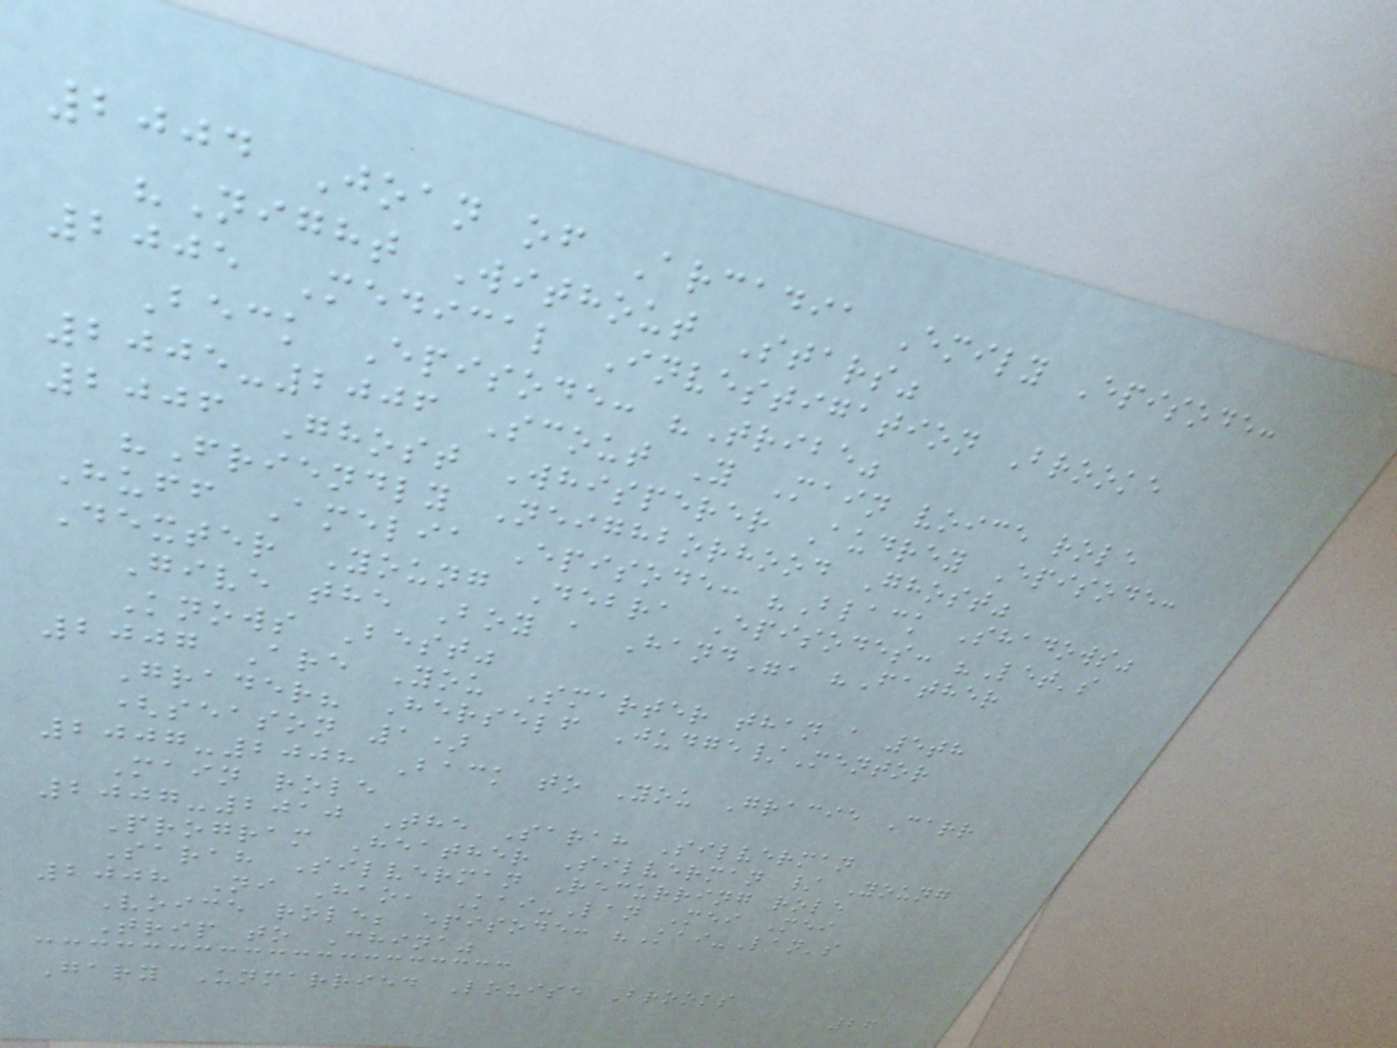2004 Joan of Arcadia Emily Episode:
"Night Without Stars"
2005 Medical Investigation Brooke
Beck Episode: "Tribe"
2005-2006 Scout Y Main voice role
2006 Ghost Whisperer Audrey Episode:
"Friendly Neighborhood Ghost"
Huff Amelia Episode: "Black Shadows"
Dexter Young Debra Episodes: "Let's
Give the Boy a Hand", "Father
Knows Best"
2007 Are You Smarter than a 5th
Grader? Herself Judge/Mentor
(season 1)
2007-2008 Back to You Gracie Carr
Main role
2007-2010 The Sarah Silverman
Program Heather Silverman / Young
Sarah Silverman Recurring role
2008 Ni Hao, Kai-Lan Mei Mei
Voice role; episode: "Kai-Lan's
Trip to China"
Gary Unmarried Louise Brooks
26
